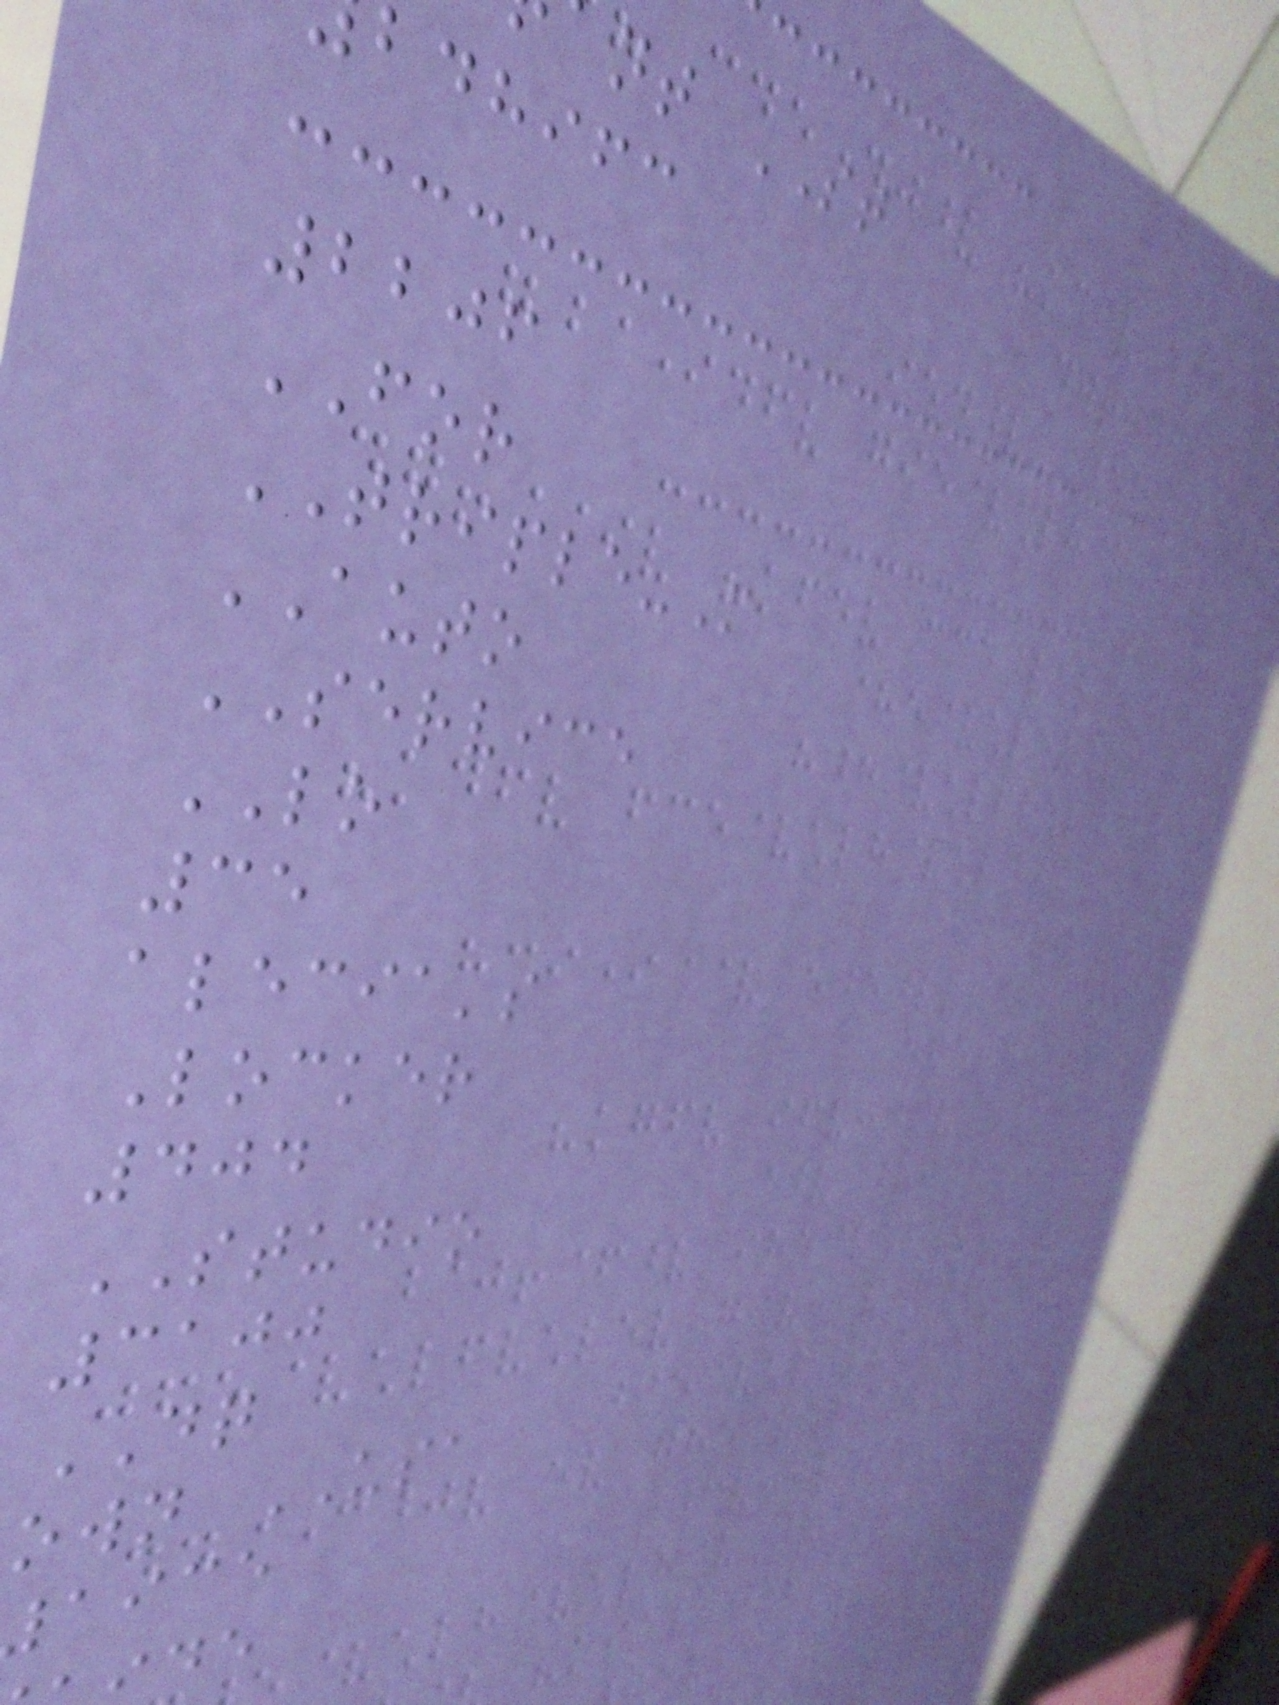nt ST
bdhifc
2206
FOR
TRIPLE-M
AUTO
SERVICE
LO
35
alecia's
Locker
404
STUDIO
3100
DQ
own USA
aice
